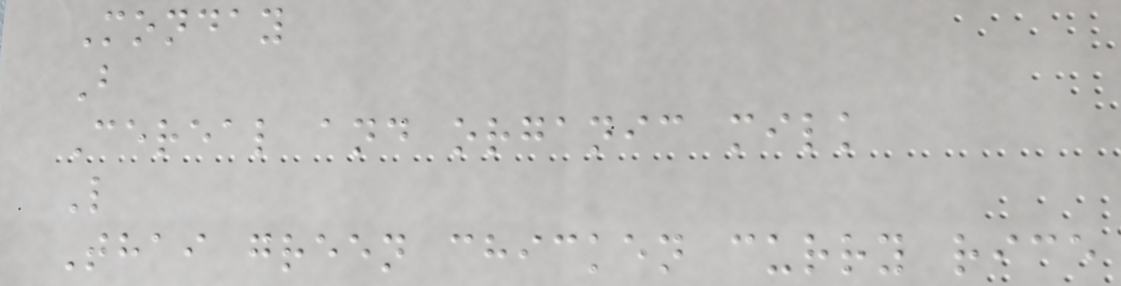Monday
B
Cereal and organic milk
L
Thai green chicken curry rice
